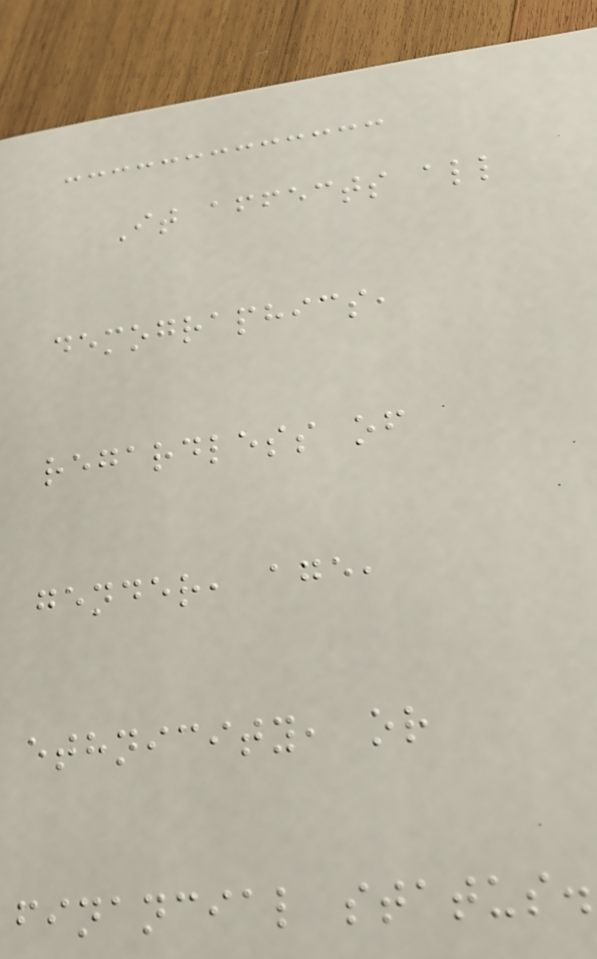It affects all
demographics,
regardless of
gender, age,
ethnicity, or
financial status.
